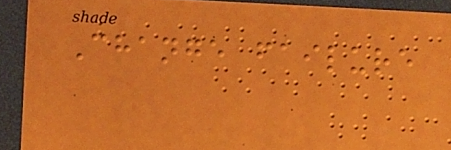Change failure
